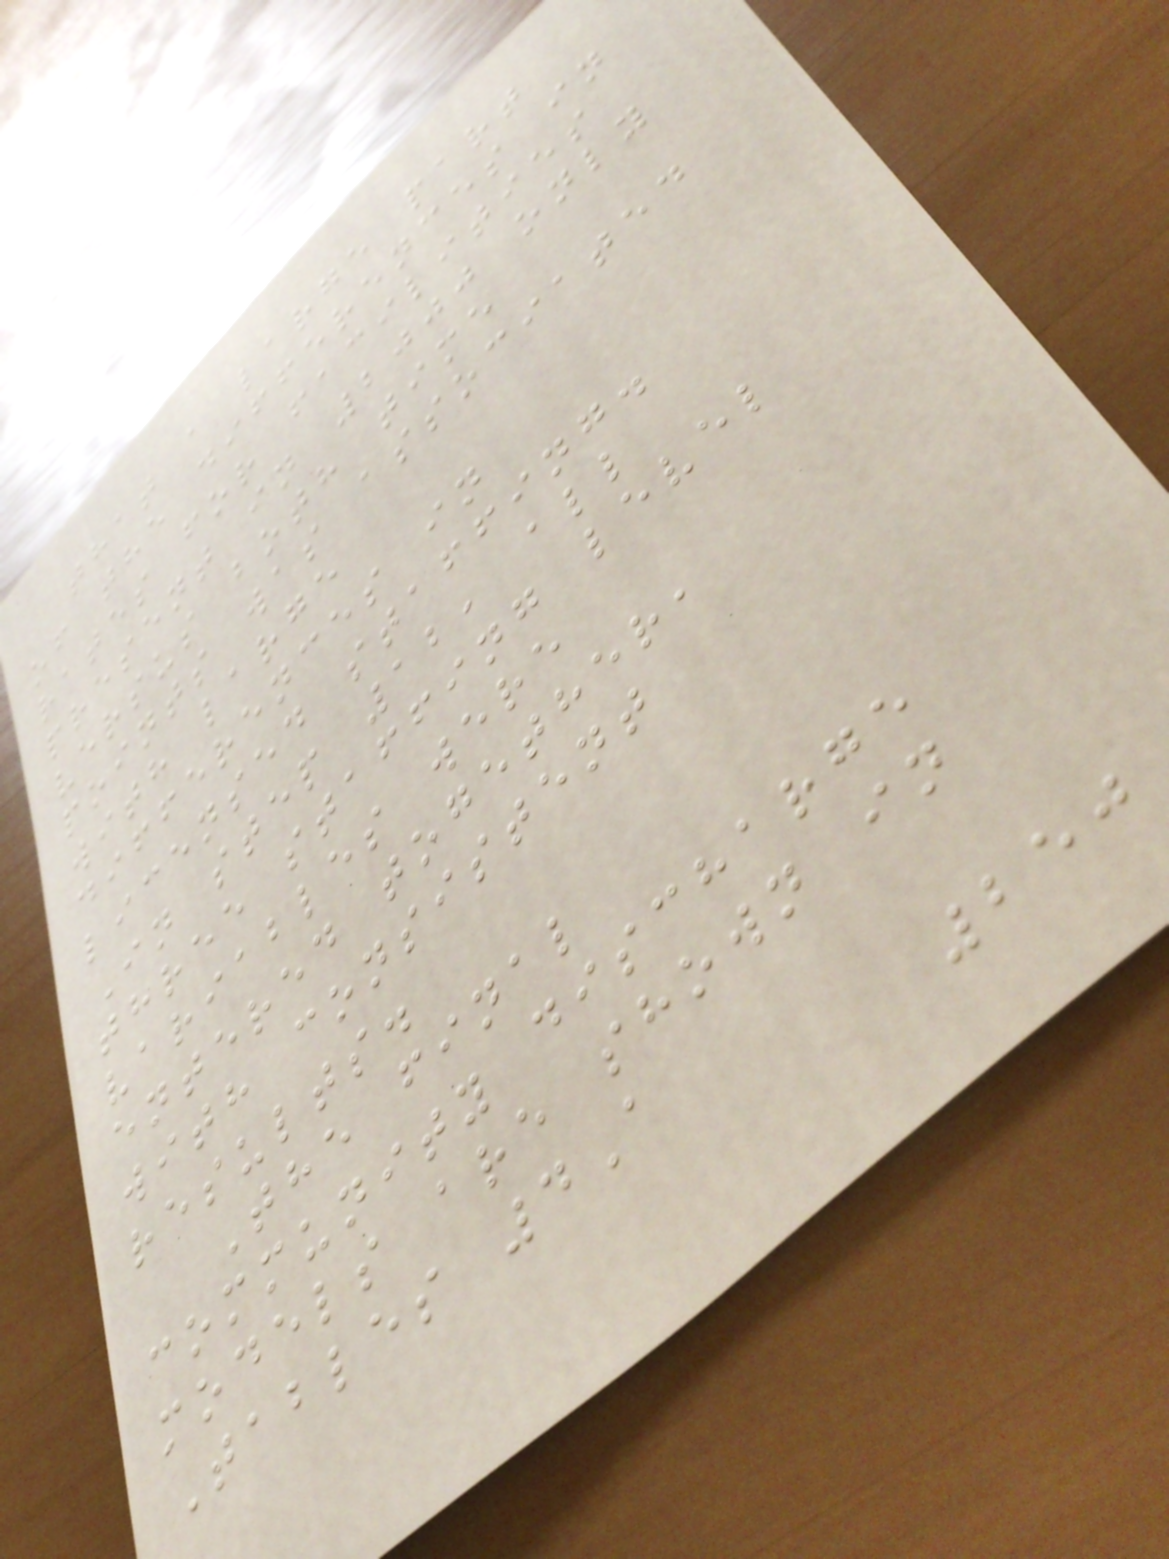that a large part
of the differences in
rates for facilities
present in 2000 only
versus both time
points was associated
with large
differences in
licensed staffing.
In step 12, all
three staffing level
variables were
entered together,
with consistent
results.
The final
community discharge
models are shown in
Tables 4A
250
